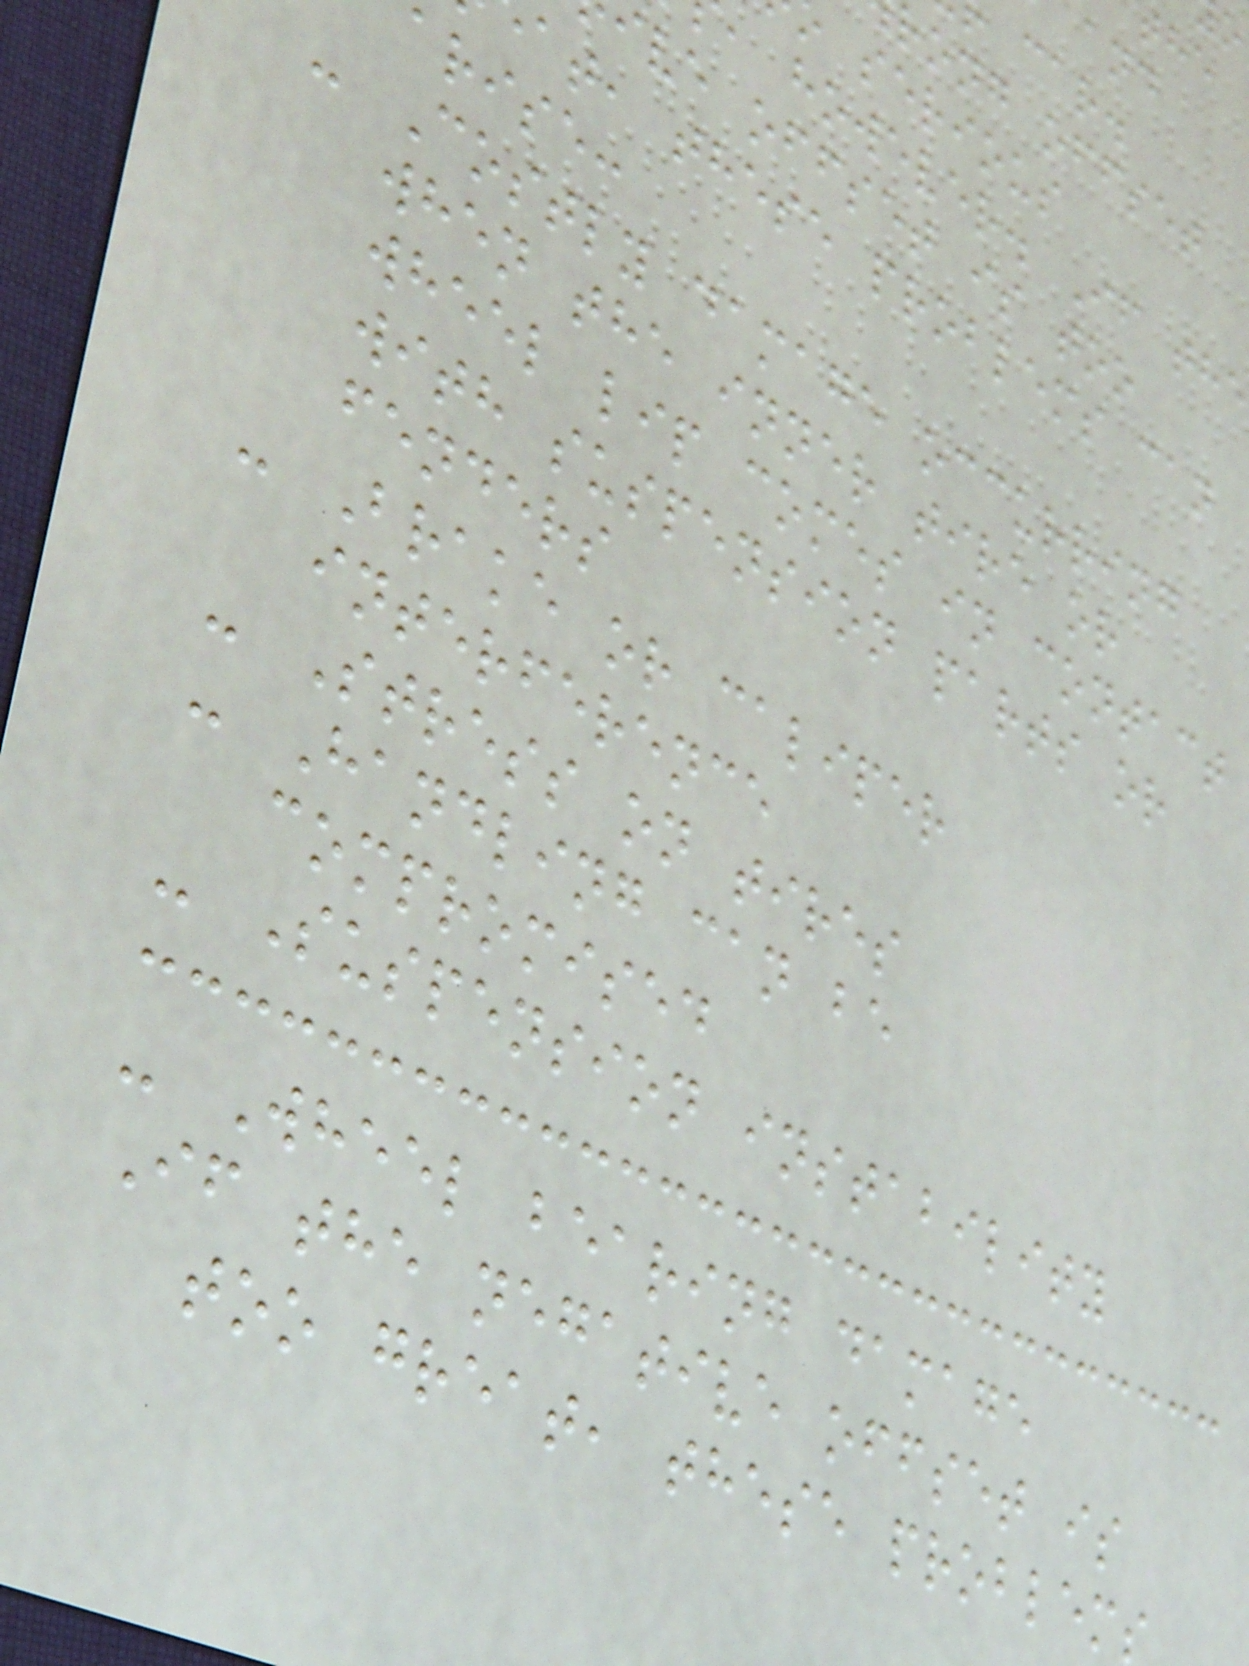rong offset
serious
, however. If the
ve offset is too
at, these problems can
arise:
- Costly damage occurring
when the inner tire or
wheel lip comes in contact
with suspension parts or
fenders
- Brake or caliper
interference
- Stress on tires
- Handling can be
compromised
- Suspension instability
- Wheel bearing damage
If the negative offset is
too great, these problem
